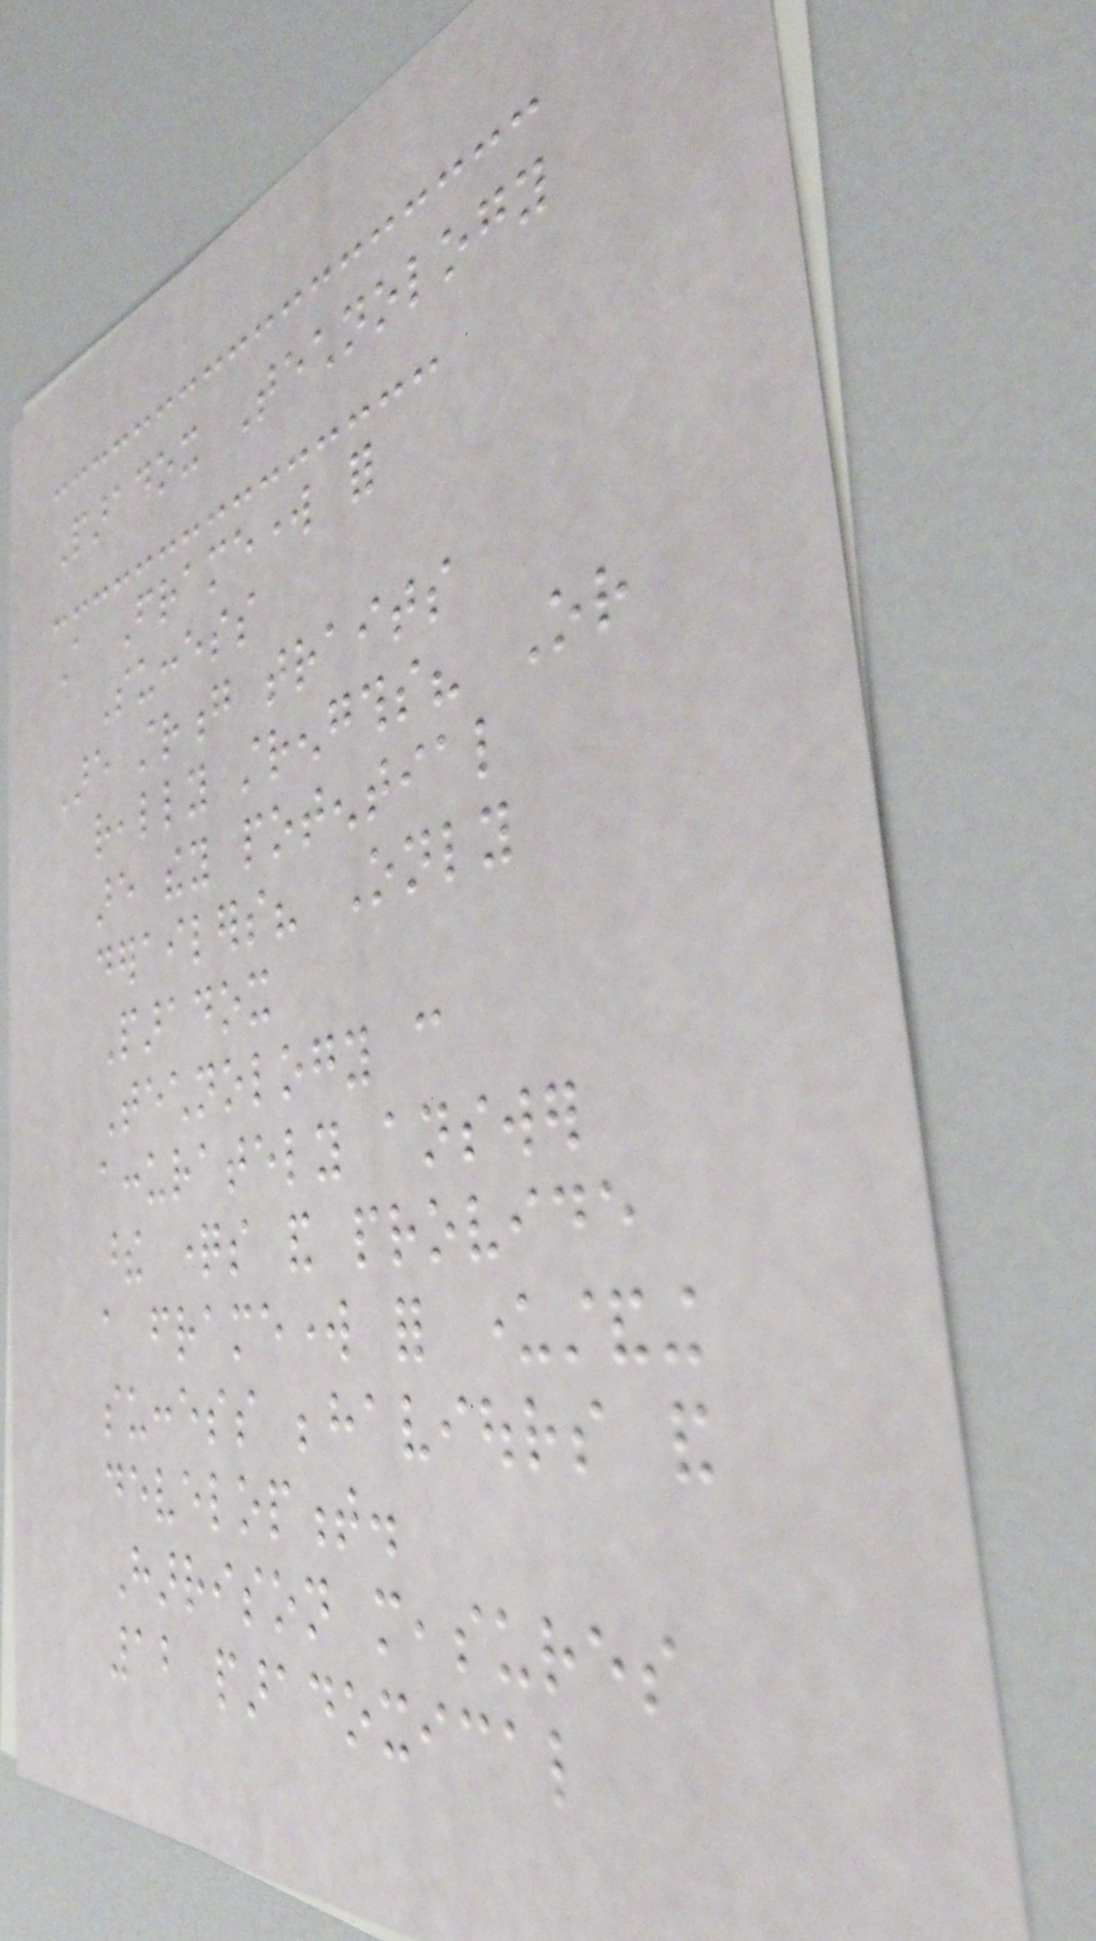Paradox Technology
A Framework for
Success
Are strong traits
really strengths? Or
are they potential
derailers? Only
Paradox
Technology can
accurately answer
these questions and provide
a framework for understanding
success behaviours and
development.
Harrison measures
12 paradoxical
